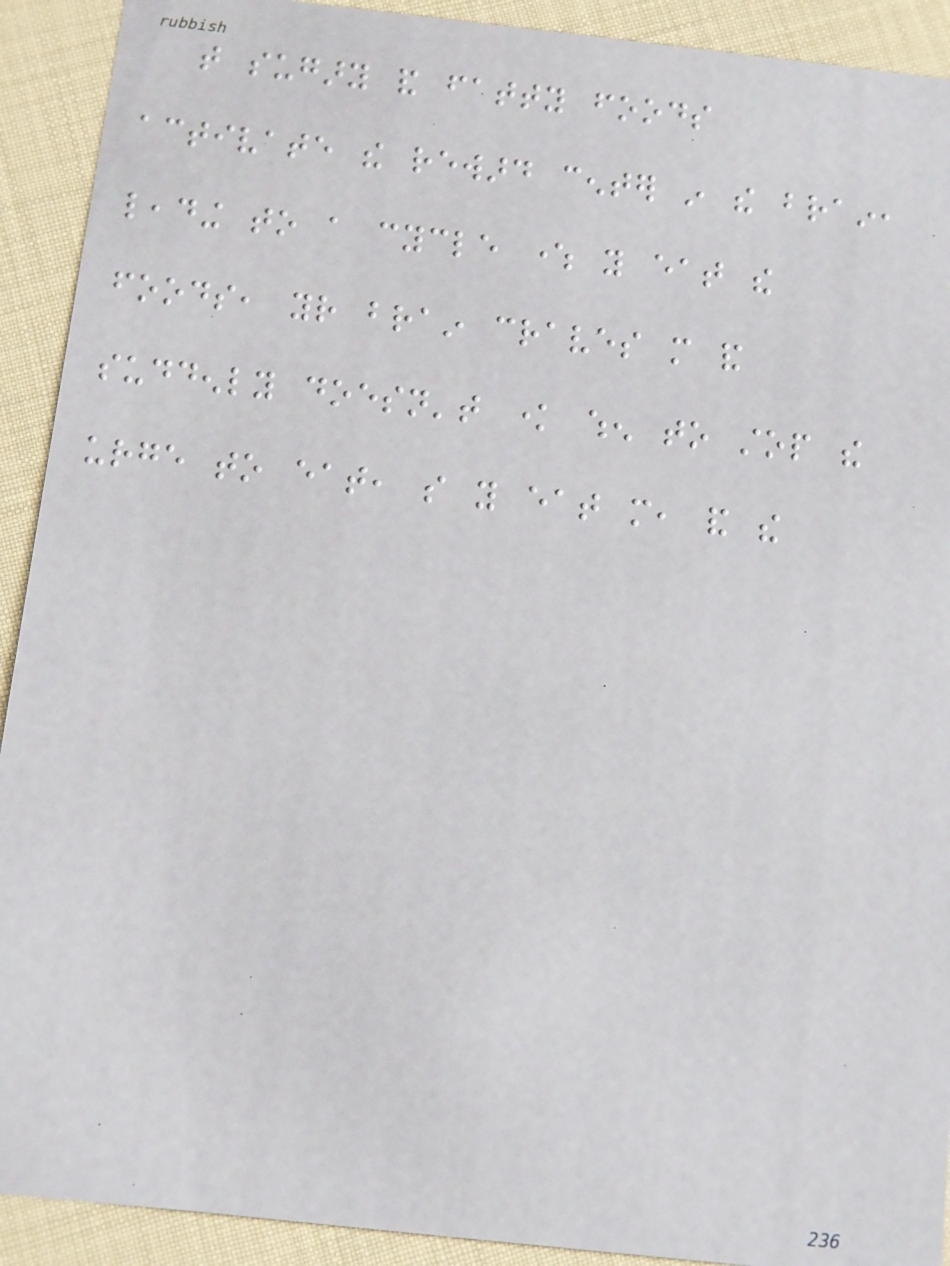that sugary and fatty foods
activate the reward center in the brain,
leading to a cycle where you eat the
foods, your brain craves more and
suddenly doesn't know when to stop the
urge to eat, so you eat more, and the
